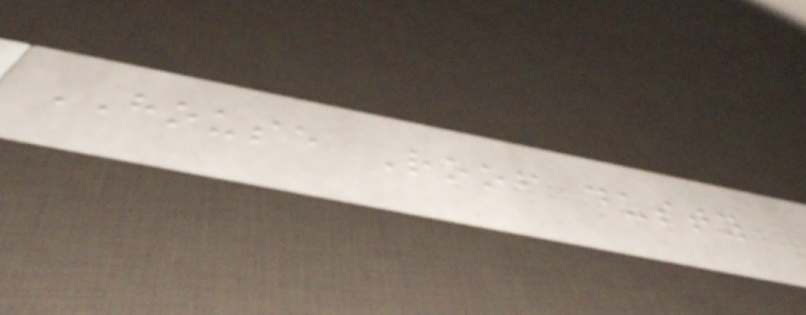HOUSE Roof dusty
